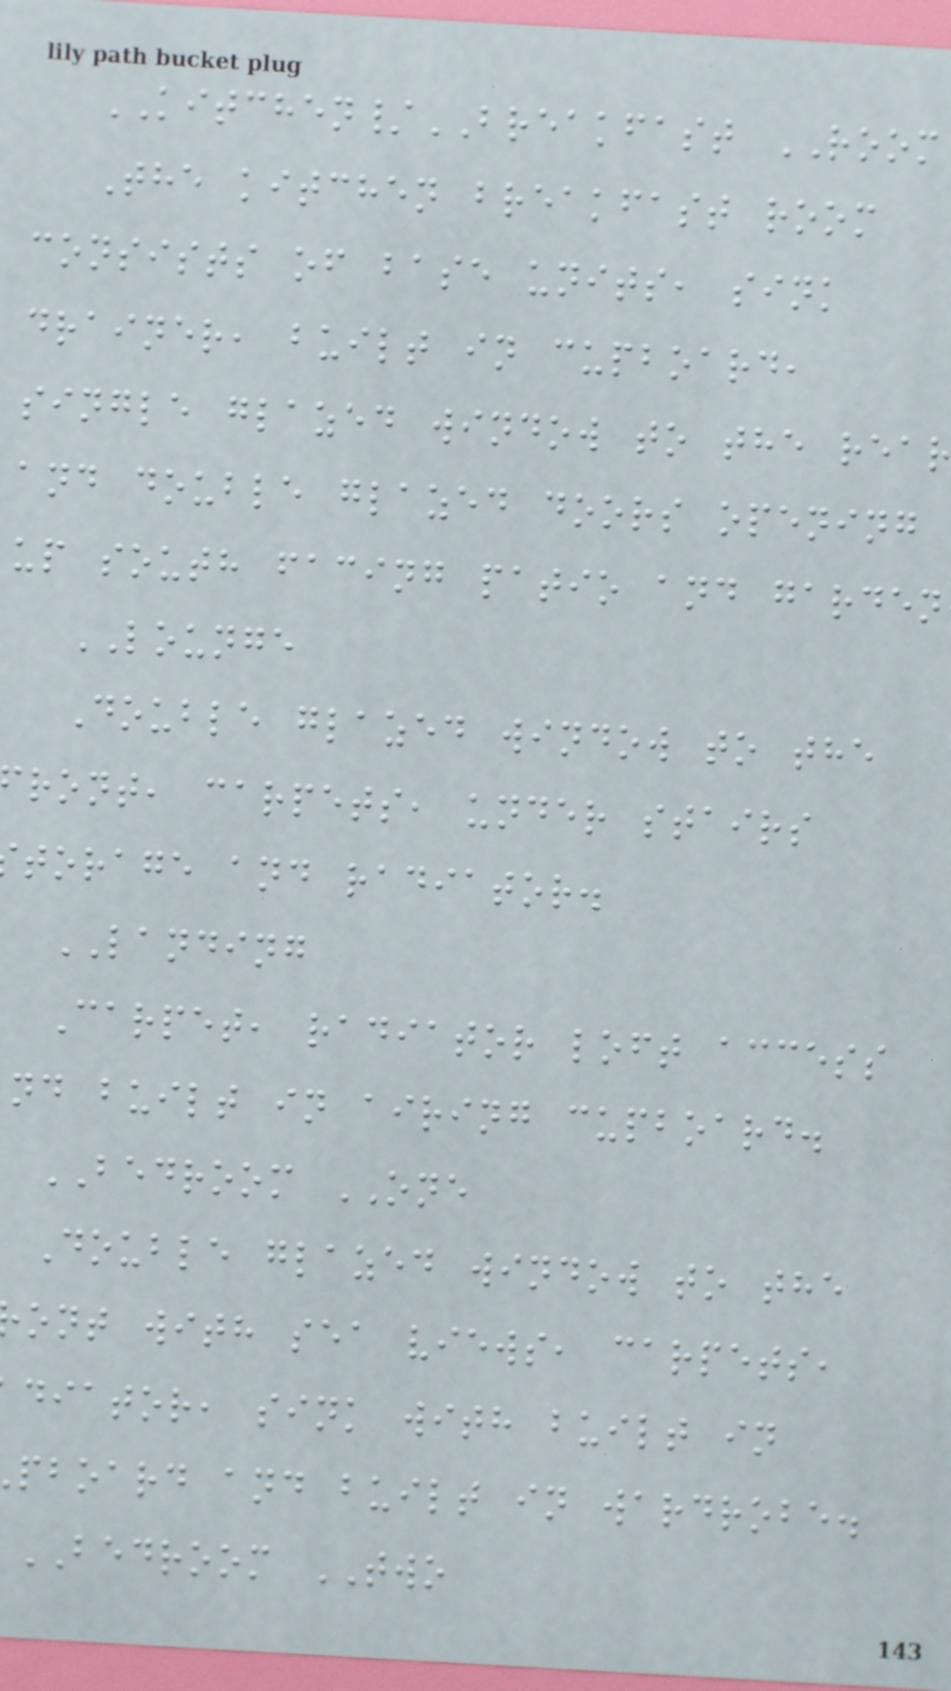KITCHEN/BREAKFAST ROOM
The kitchen breakfast room
consists of base units, sink
drainer, built in cupboard,
single glazed window to the rear
and double glazed doors opening
up south facing patio and garden
LOUNGE
Double glazed window to the
ront, carpets, under stairs
torage and radiator.
LANDING
Carpet, radiator loft access
nd built in airing cupboard.
BEDROOM ONE
Double glazed window to the
ont with sea views, carpets,
diator, sink with built in
pboard and built in wardrobe.
BEDROOM TWO
